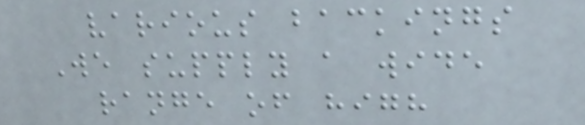various backings
We supply a wide
range of high
